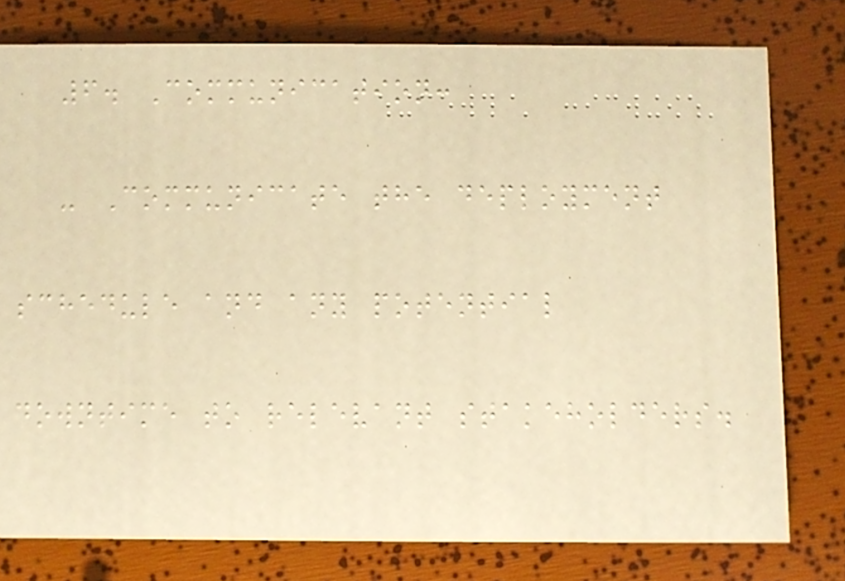6. Communication:
- Communicate the deployment
schedule and any potential
downtime to relevant stakeholders.
